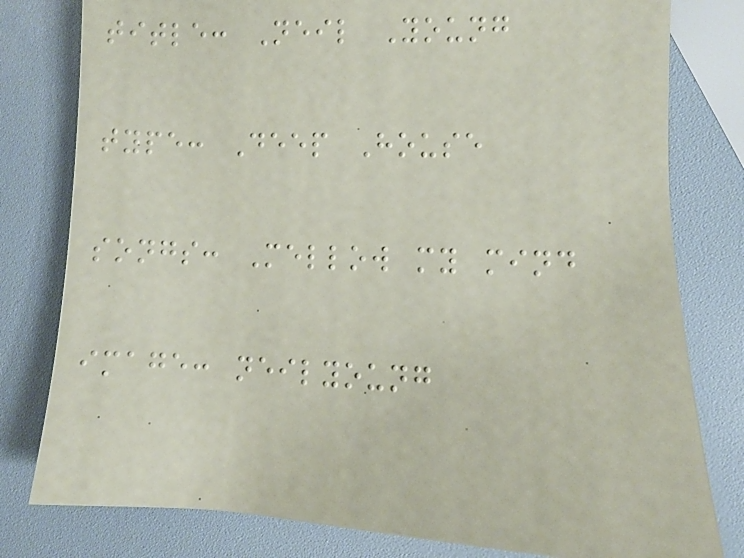title: Neil Young
type: Deep House
songs: Mellow my mind
image: neilyoung
